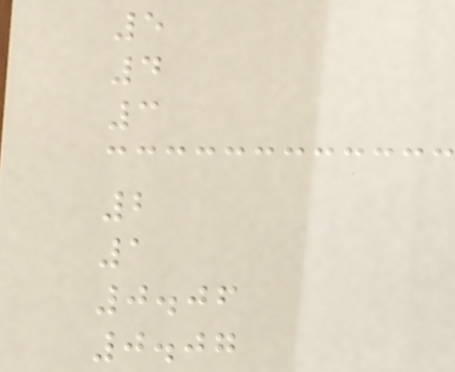5
4
3
2
1
0.06
0.07
